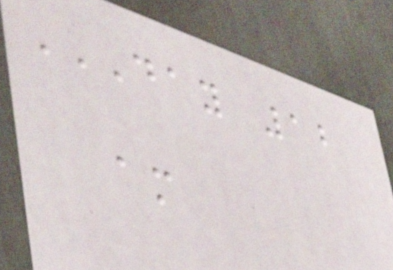DAY 12
AM
